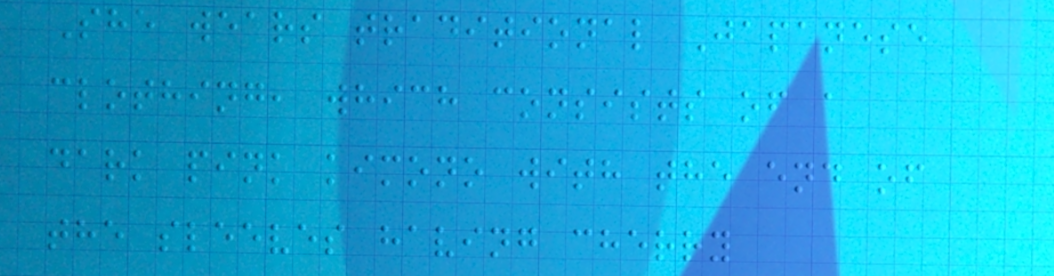She wears traditional Japanese
clothing, which consists of a
dark pink kimono with the end of
the sleeves having cherry
